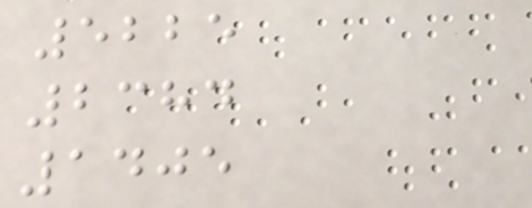5225
2384
1405
